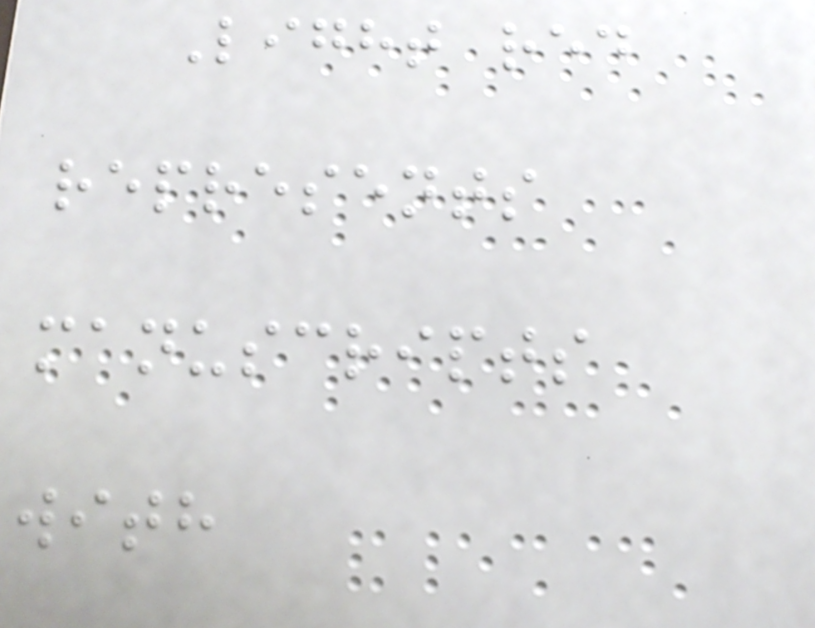Light red
represents
manuscripts
with
